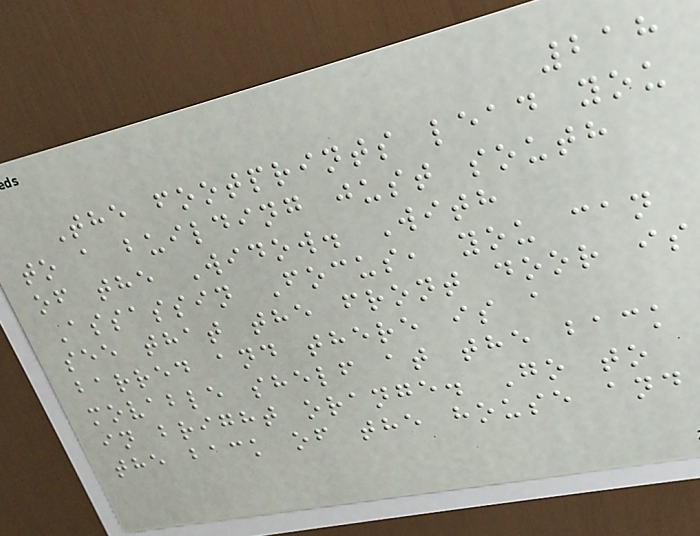218
The footprints lead you
to a building just south
of the Widow. With
Assassin Focus, you can
see that the front door is
barred and there is a
movable shelf at the back
in bright orange. Go to
the back of the house and
